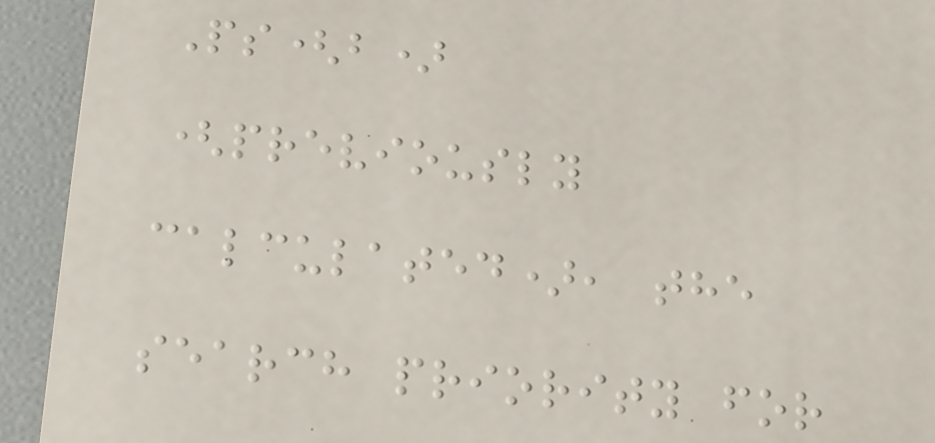Ps(b)
(previously
calculated), the
search priority for
